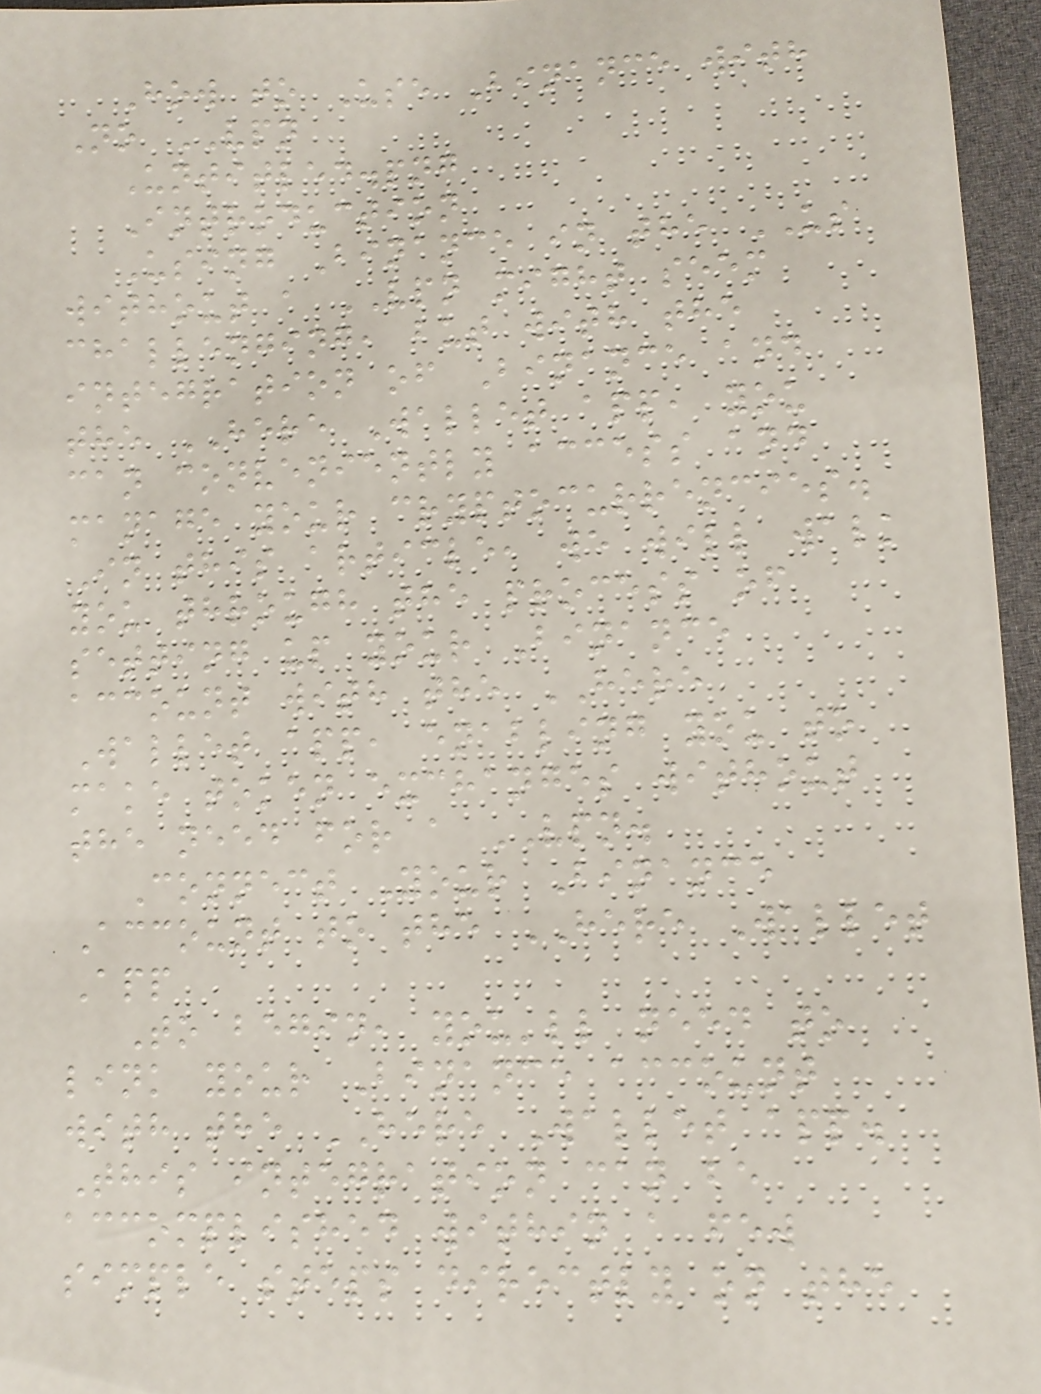How to Use Binance with
No VPN
Untitled.png
Introduction
Using Binance in the US
without a VPN might seem
challenging, but with the
integration of Binance and
the HERE Wallet app, you
can conveniently access and
manage your cryptocurrencies.
In this article, we will walk
you through the process of
setting up your Binance
account with the HERE
Wallet app, enabling you to
make token exchanges without
the need for a VPN.
Connect Your Binance
Account to the HERE Wallet
App
To begin, you'll need to
link your Binance account
with the HERE Wallet app.
This integration can be
accomplished within a few
simple steps directly on the
